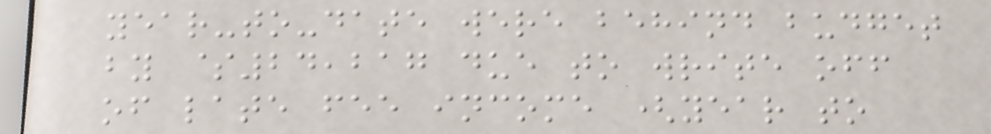year-to-date were behind budget
by $24,217 due to write off
of late fee income (year to
